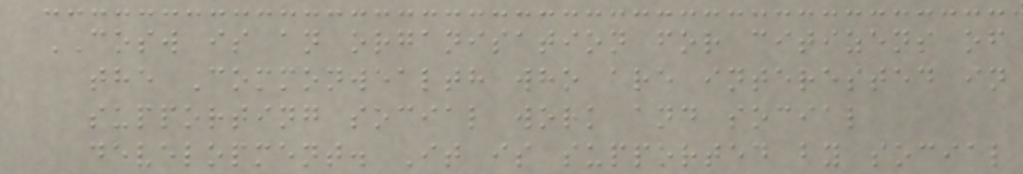COSW is an organisation for citizens of
the Commonwealth who are interested in
supporting social work and social
development. It is supported by social
